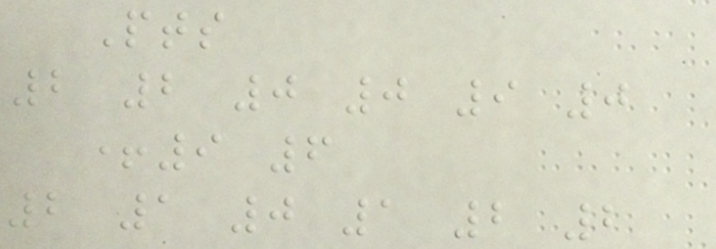Pts
2 2 0 0 9 0
+9 6
2 1 0 1 2 2
